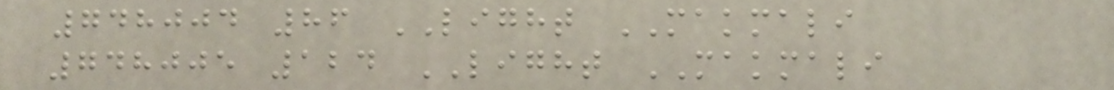748004 86 LIGHT MAKMALI
748005 124 LIGHT MAKMALI
